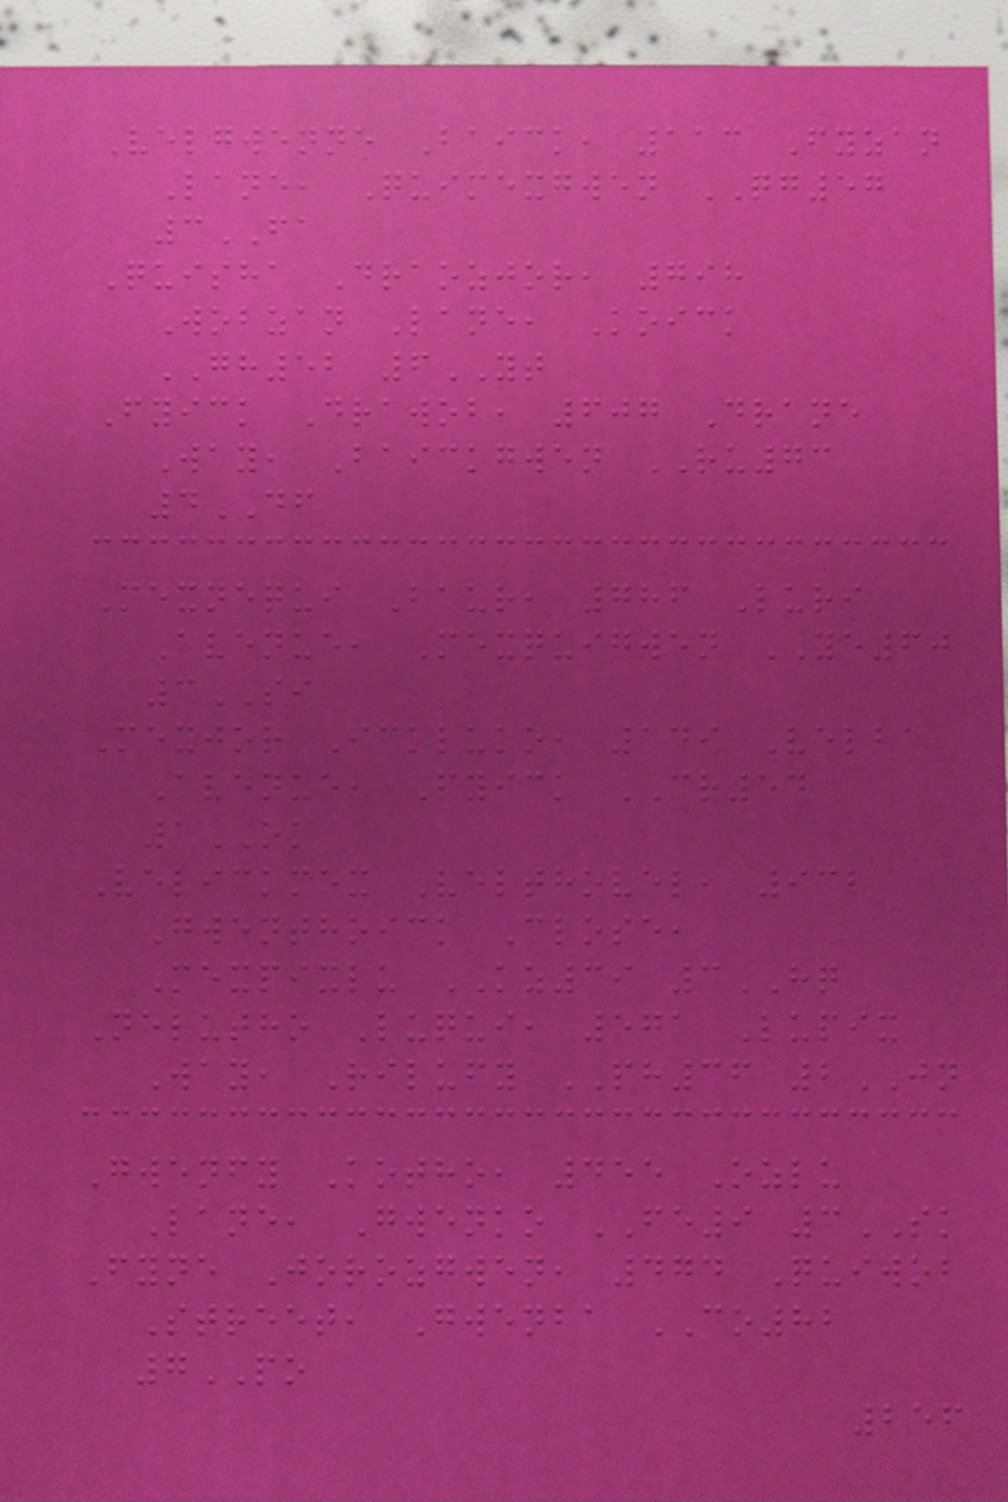Velgwenne Baick, 113 Fyzan
Lane, Quimexgwen QG57
3FA
Quisha Draozjor, 798
Wobzan Lane, Koick
GH52 6YT
Fyick Drawob, 607 Drane
Way, Baickgwen RU73
4DF
Mexnequi Baur, 786 Luri
Avenue, Mexquigwen YE60
3SI
Mexjor Ickluko, 149 Velba
Avenue, Fyick CR54
1OK
Velickmex Velthovel, 932
Gwenthoick Close,
Mexpixlu KZ39 3HQ
Nelutho Luqui, 571 Lupix
Way, Rilufy PH36 2JN
Gwenfy Kotho, 455 Ozlu
Lane, Gwenko FE9 3SK
Fyne Jorozgwen, 474 Quiwob
Street, Gwenba CO82
7PO
256
